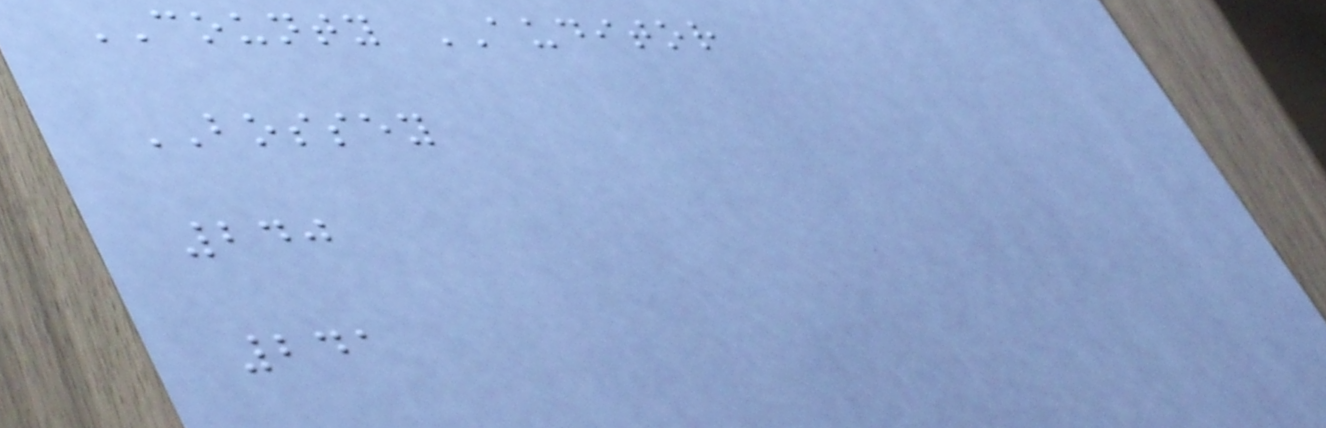COUNTY AUDITOR
BOSSEY
240
241
